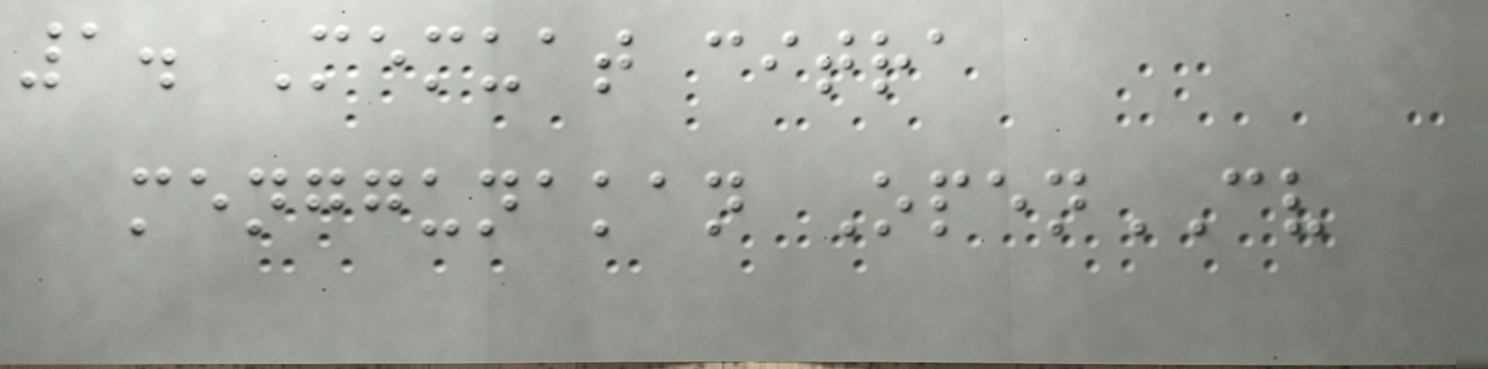1. Memuat citra
menggunakan OpenCV
